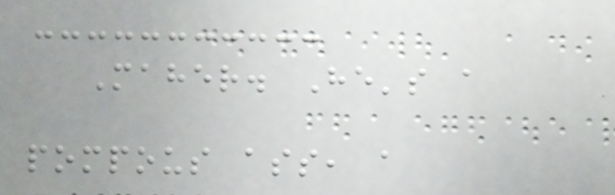Maher. He's a
pompous ass, a
